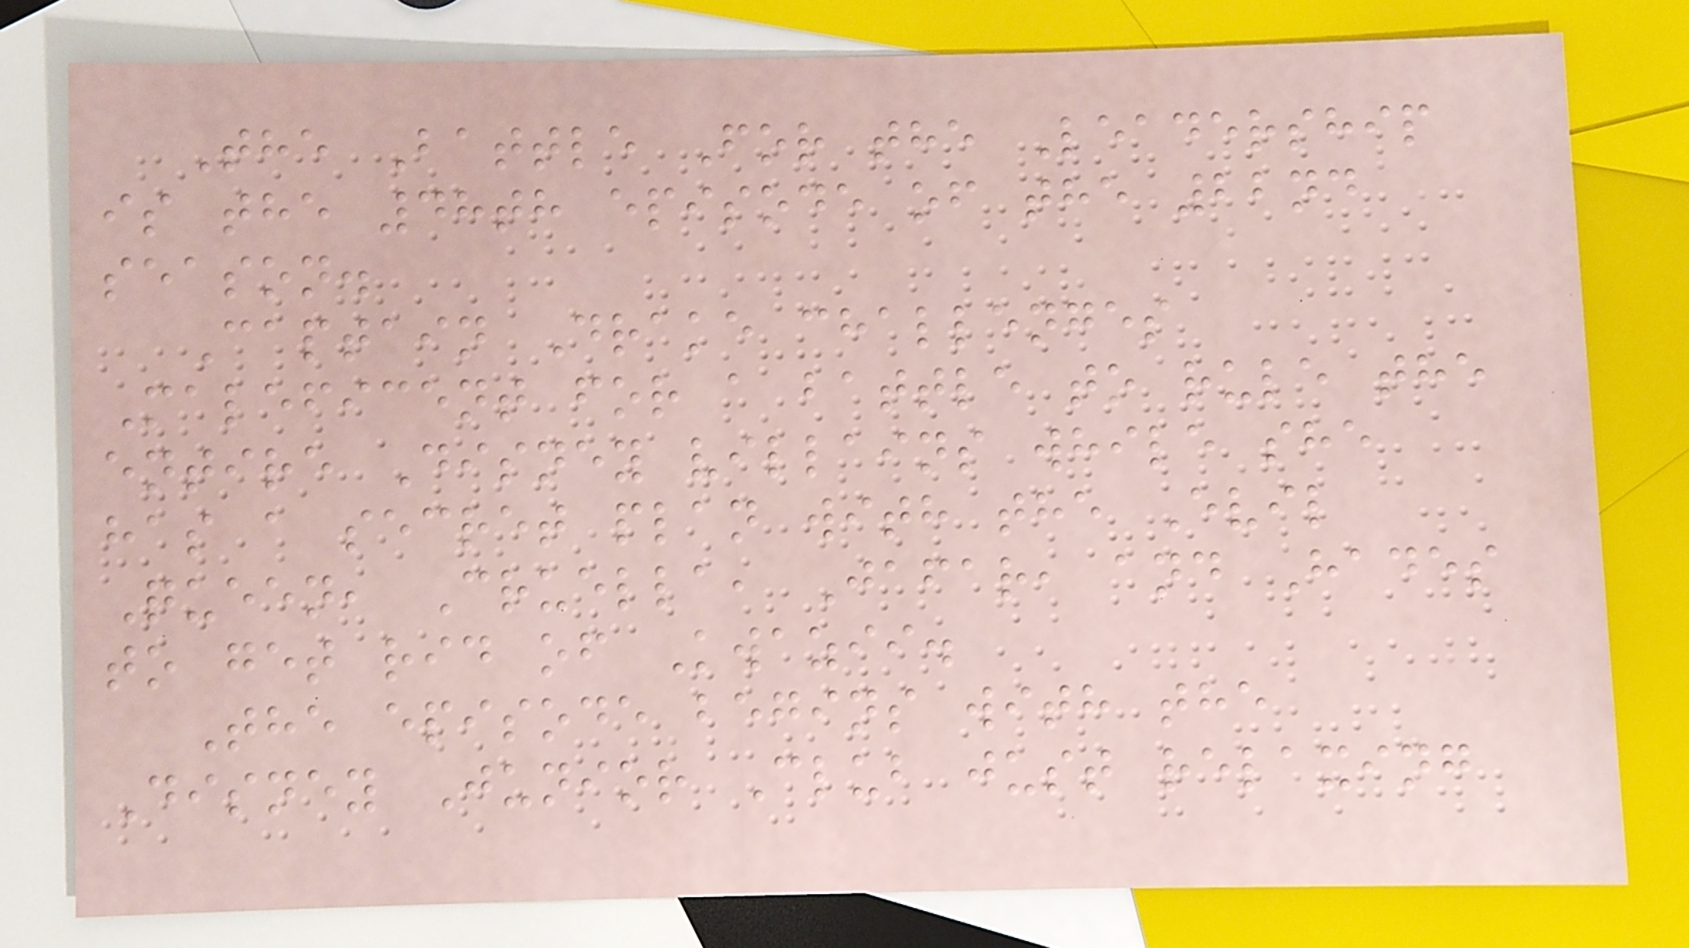The Battle For the Leadership
is the 48th episode of the 22nd
season.
Captain Drake challenges
Maleficent for a battle to rule the
entire Disney villains while she
has a secret plan with the Evil
Queen, Cruella, Jafar, and Hades
to get rid of Kwazii.
The episode begins with the
Disney Junior Club just relaxing
